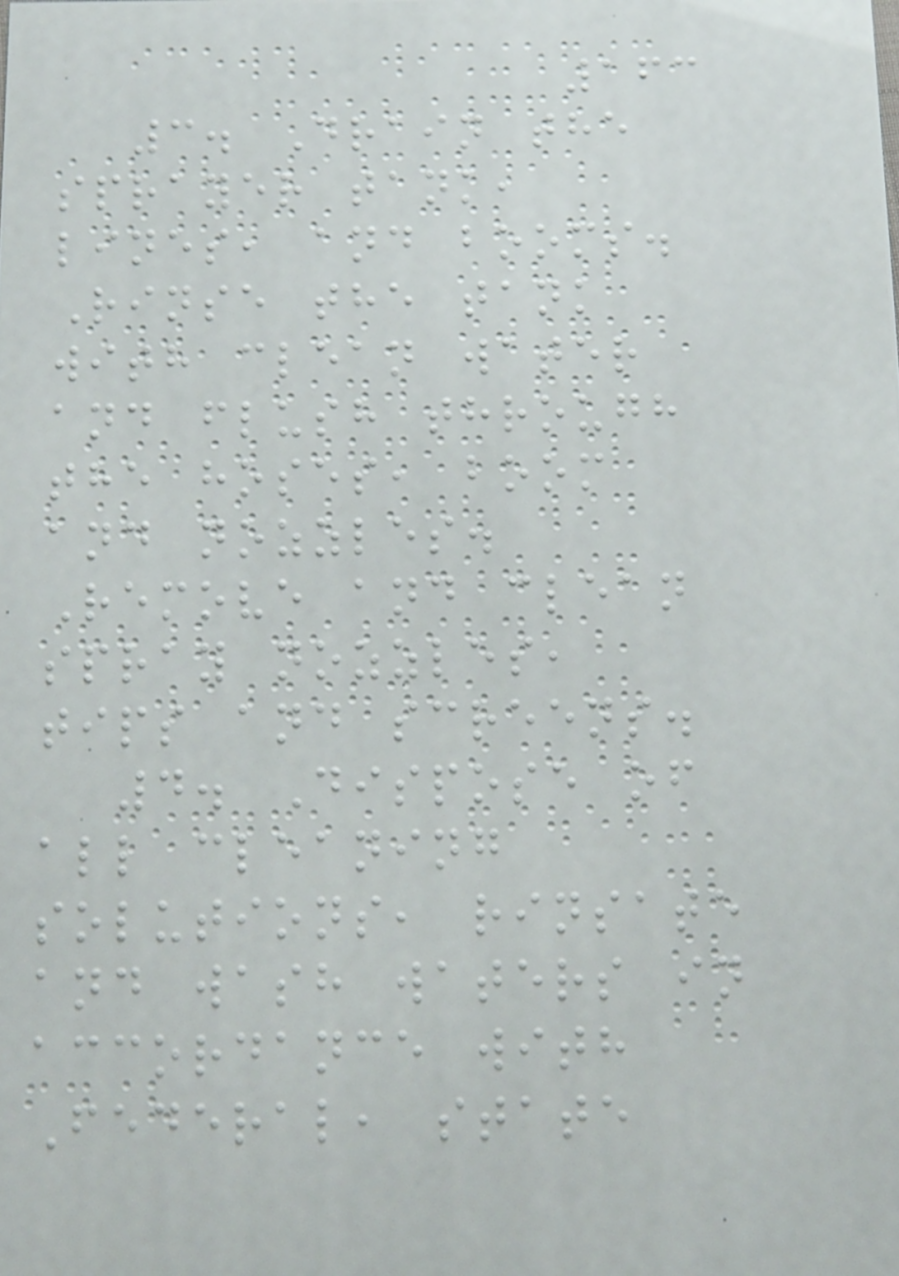163
3. Drain the
sprayer tank,
lines, and booms.
Rinse the tank
with clean water
and flush through
the hoses, boom
and nozzles.
Remove and clean
spray nozzles,
tips and screens.
4. Dispose of
all cleaning
solutions, rinsate
and wash waters in
accordance with
Federal, state
